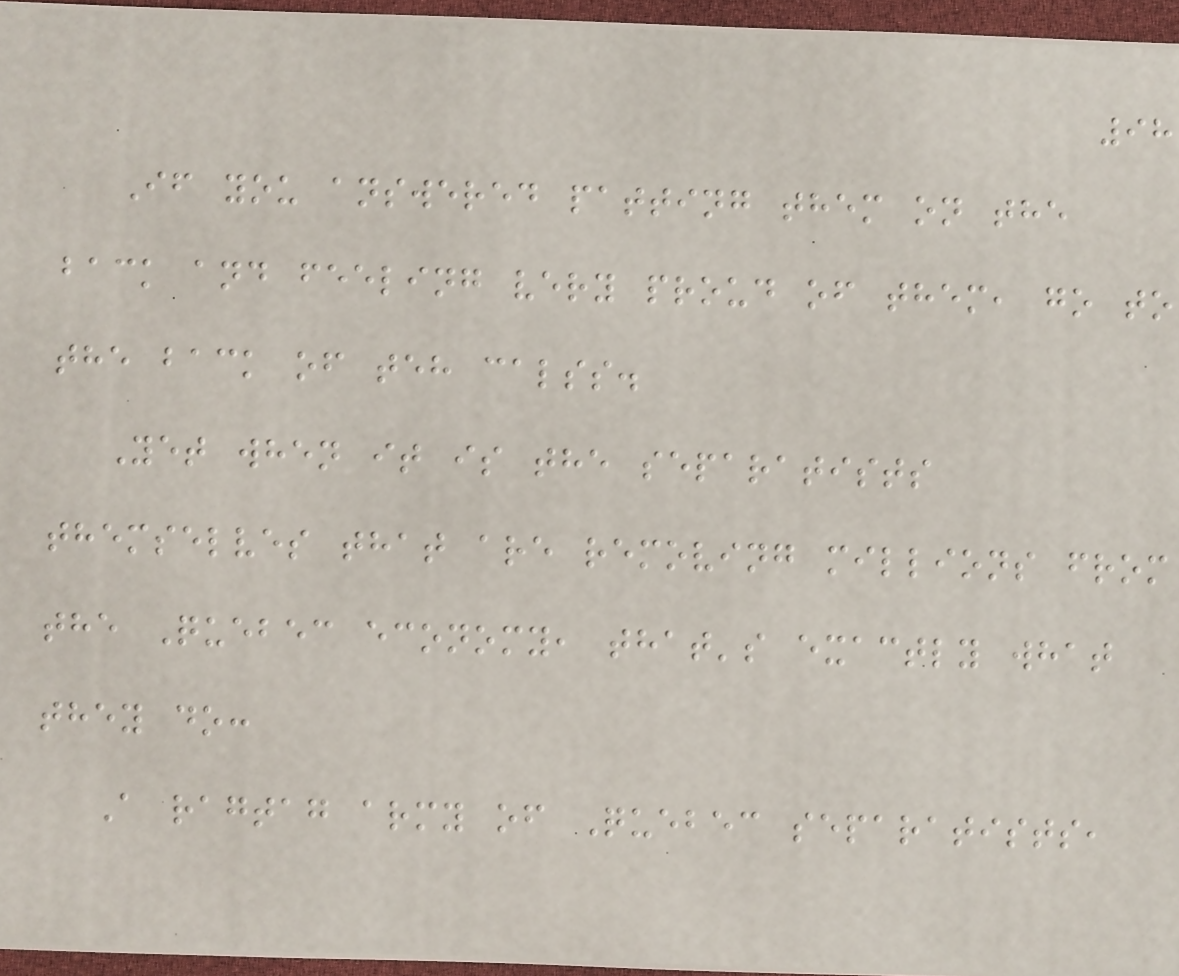98
If you answered patting them on the
back and feeling very proud of them, go to
the back of teh calss.
Yet when it is the separatists
themselves that are removing millions from
the Quebec economy, that's exactly what
they do:
A ragtag army of Quebec separatists,
